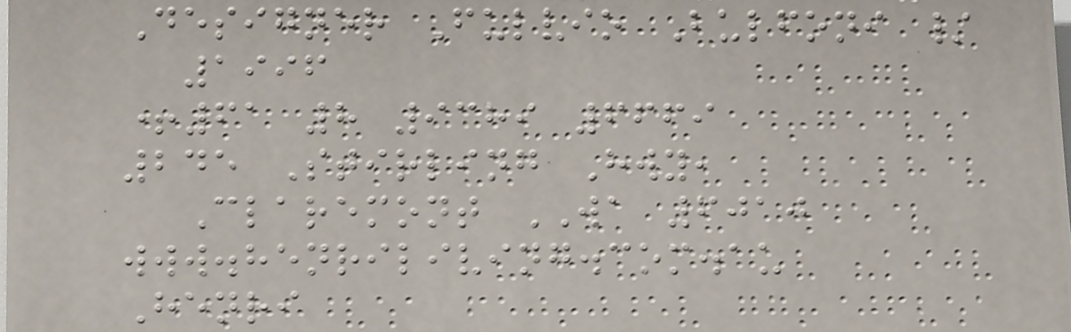Designer Fulvio Bulfoni /
1996
+61 8 9389 6669
245 Stirling Hwy,
Claremont WA 6010
www.henriliving.com.au
Henri
